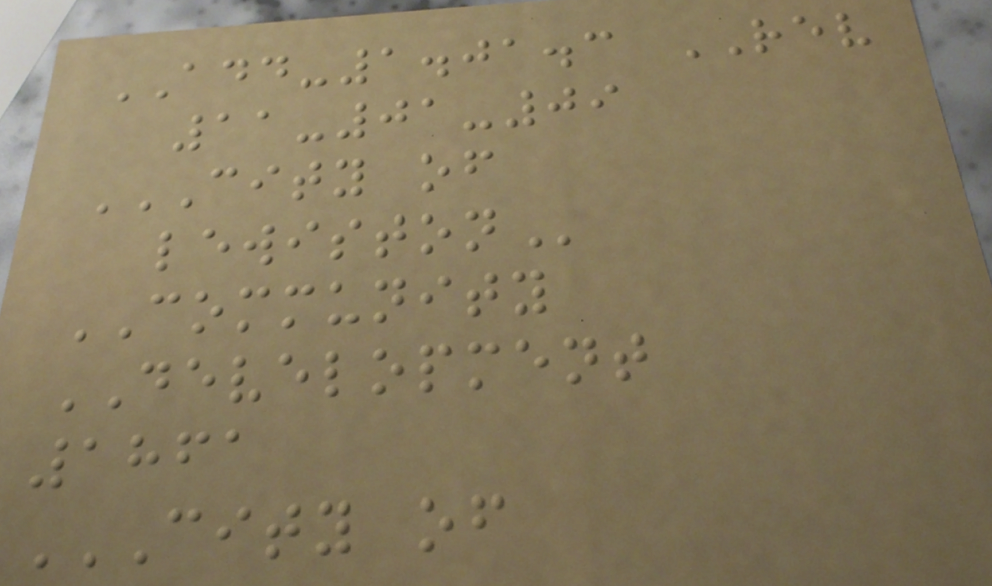ADD-1.01.3 REV
11-01-09
CITY OF
LEWISTON
COMMUNITY
DEVELOPMENT
1861
CITY OF
